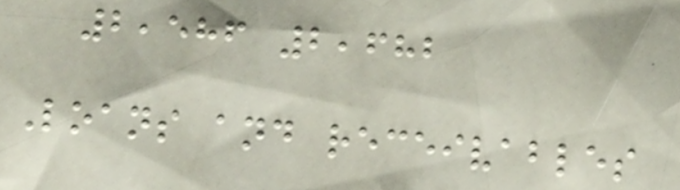2,586 2,682
Loans and receivables
